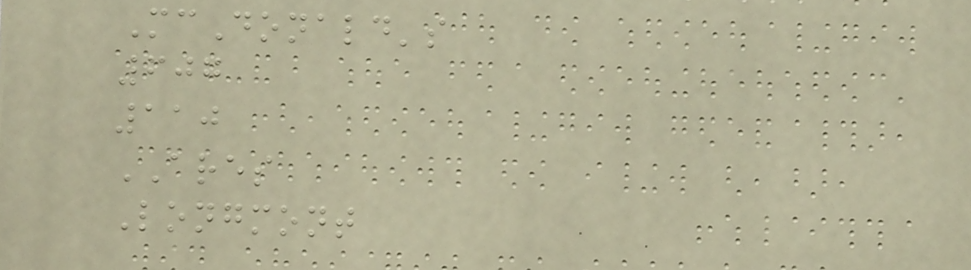McDonald's
607
110
ARES
Longmont
